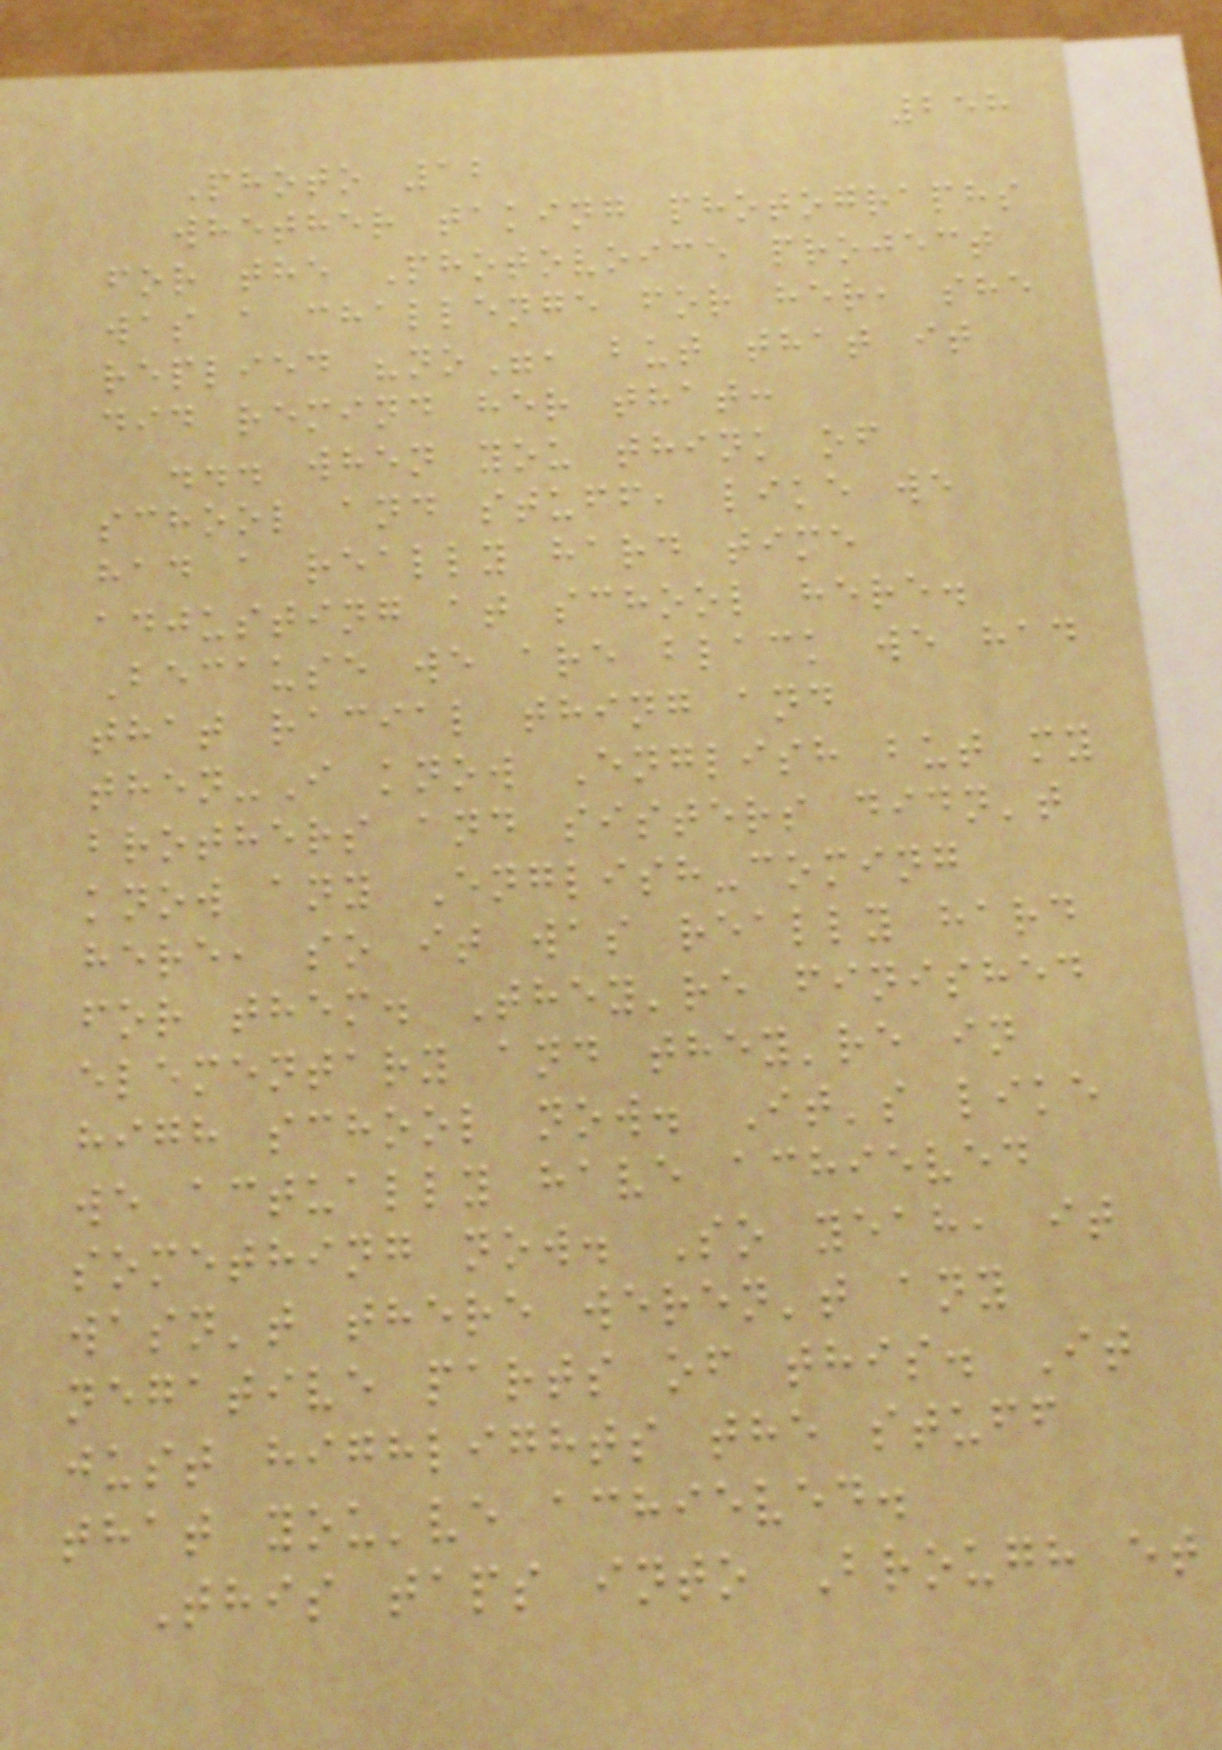258
Photo 12
whether taking photographs
for the Photovoice project
was a challenge for her, she
replied "no", but that it
did remind her that:
... when you think of
school and stuff, like we
had a really hard time
adjusting at school here.
Because we are black we had
that racial thing and
then-I know English but my
brothers and sisters didn't
know any English-coming
here, so it was really hard
for them. They're finished
elementary and they're in
high school now. It's like
we actually have achieved
something now. So yeah, it
wasn't there weren't any
negative parts of this. It
just highlights the stuff
that you've achieved.
This taps into Brough et
